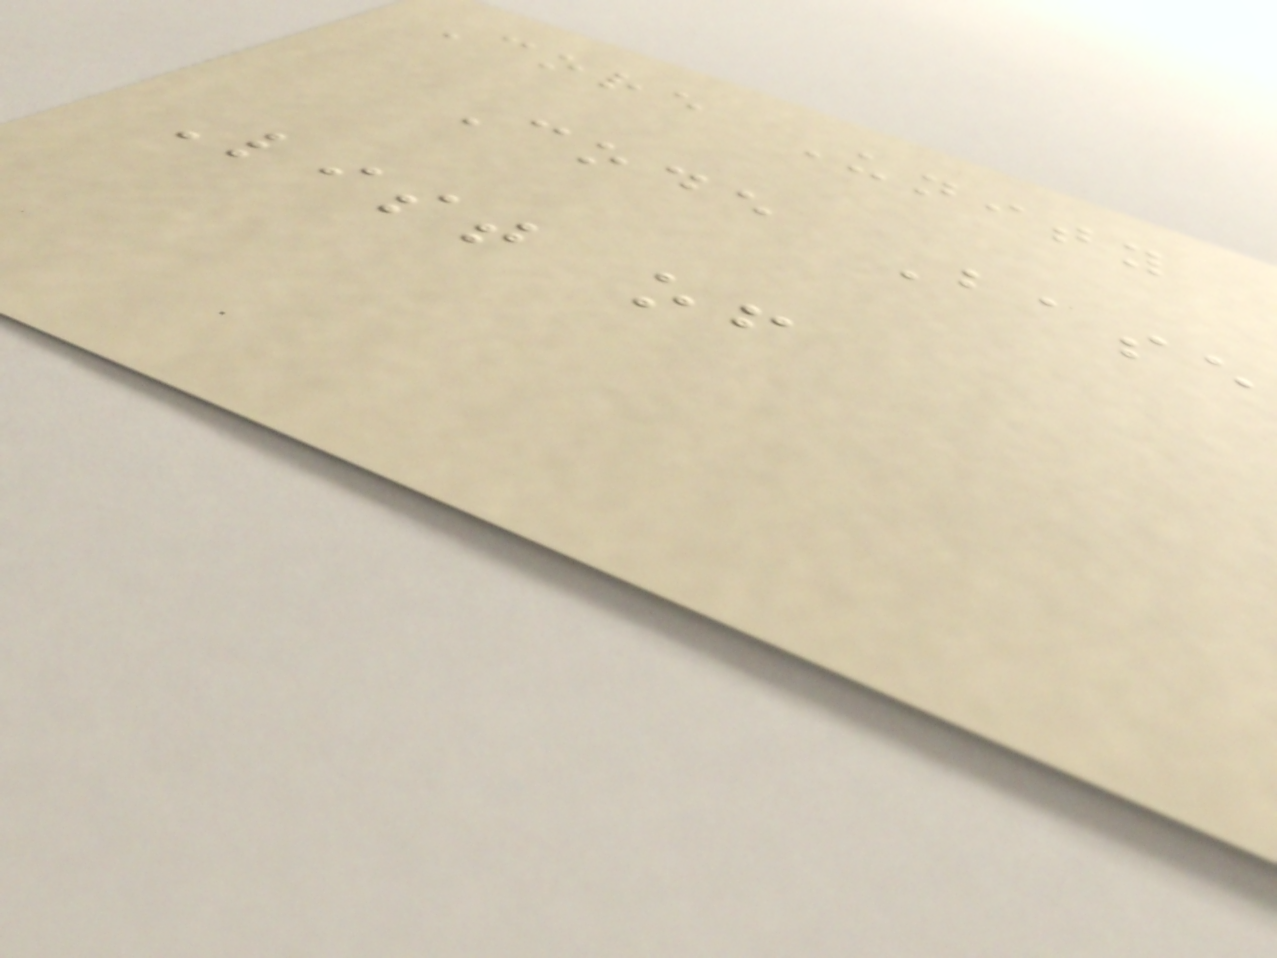Core Unity
Code Base
List of
